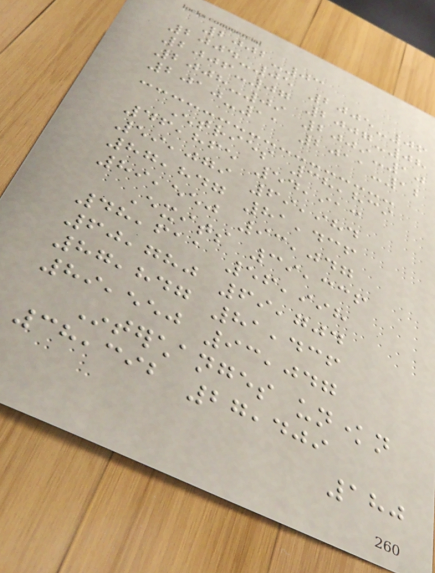2002-03
2004-05 2005-06
2006-07 2007-08
2008-09 2009-10
2010-11 2011-12
Entries 38,839
46,865 54,913
59,079 69,984
87,847 81,436
89,550 93,047
Exits 39,336
48,611 56,998
60,780 69,704
87,847 81,436
89,550 93,047
Interchanges unknown
38,392 27,409
180
